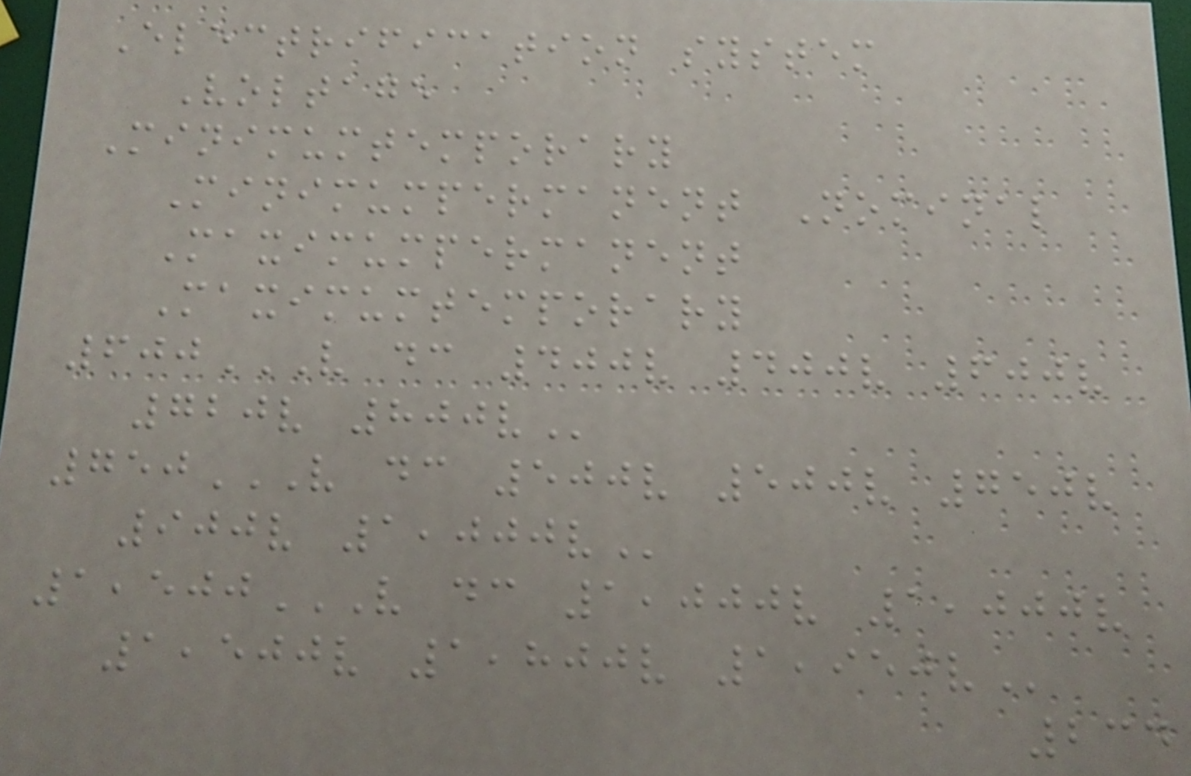Electrification system
Voltage
Minimumtemporary
Minimumpermanent Nominal
Maximumpermanent
Maximumtemporary
600V DC 400V 400V 600V
720V 800V
750V DC 500V 500V 750V
900V 1,000V
1,500V DC 1,000V 1,000V
1,500V 1,800V 1,950V
234
